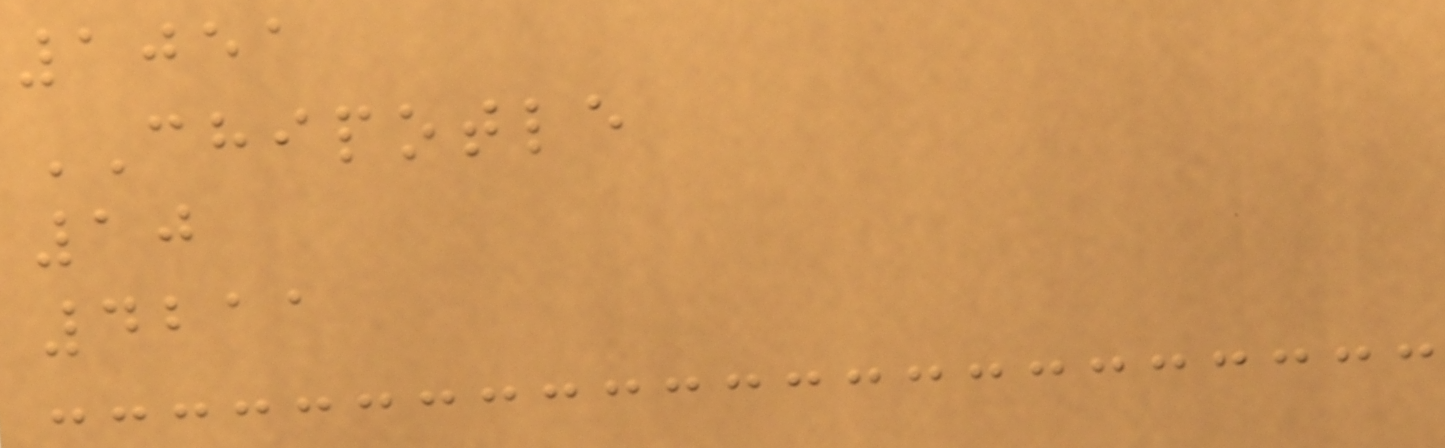1051
CHIPOTLE
10
4211
